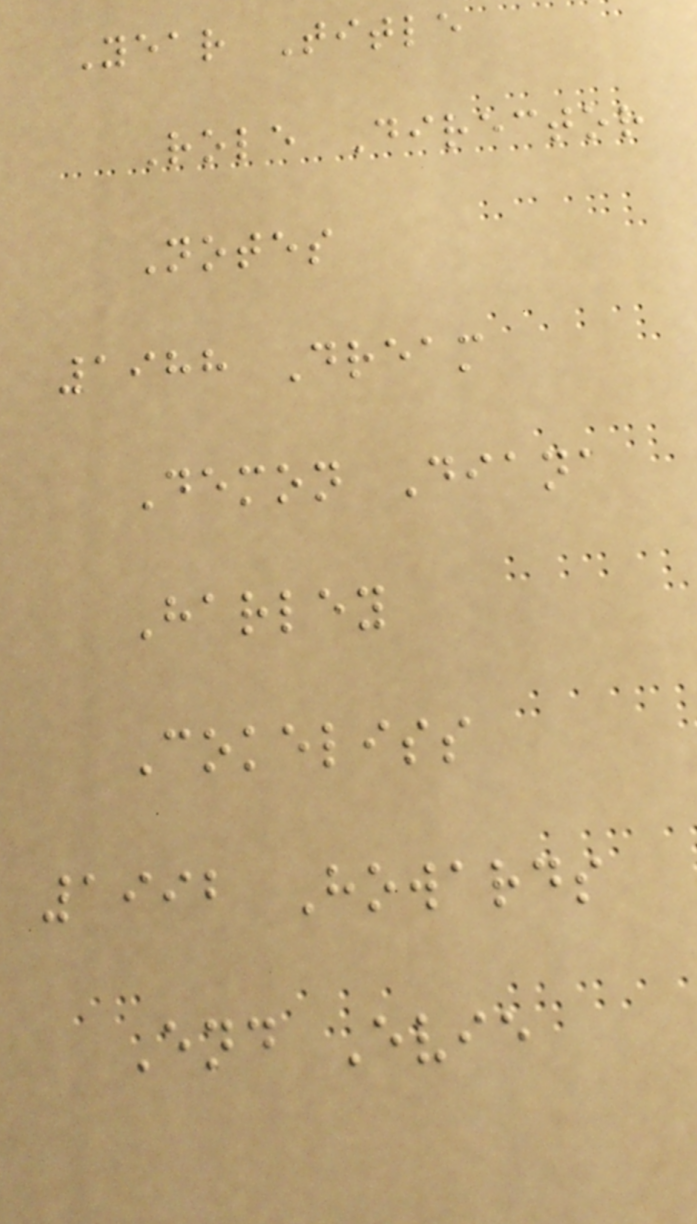Year Title
Role Director
Notes
1988 Dream
Demon Diana
Harley
Cokeliss
1992 Howards
End Evie
